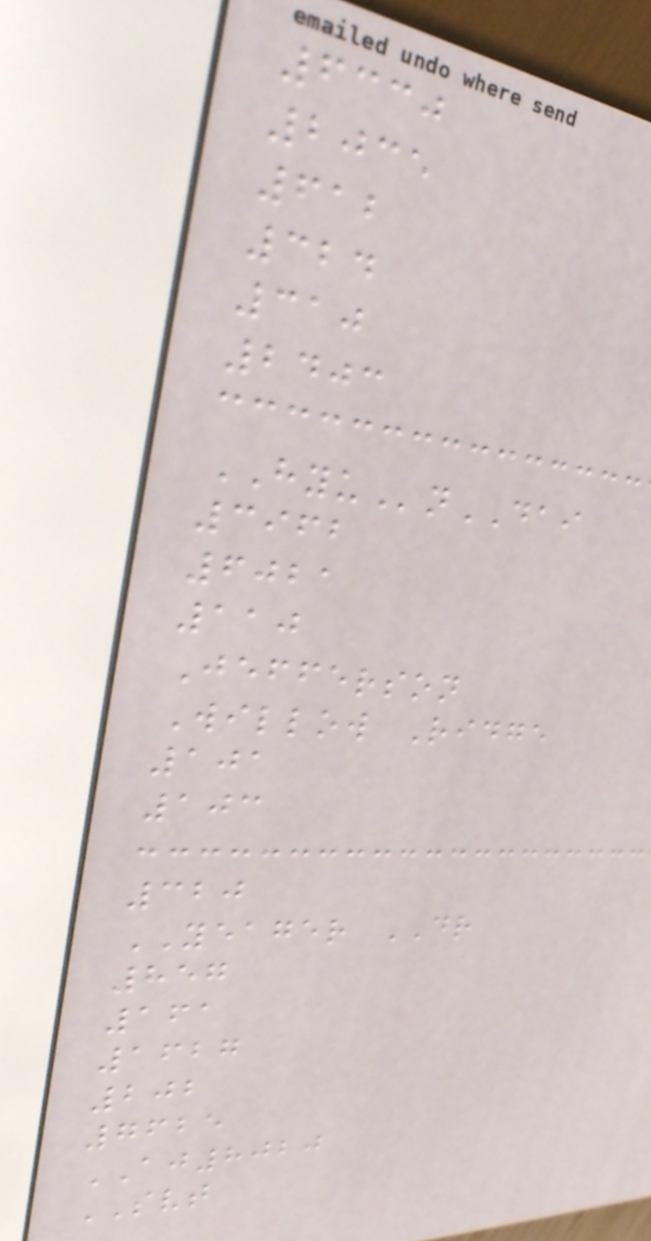6330
2035
612
324
310
2403
HYUnDAI
3962
6021
110
Jefferson
Willow Ridge
101
103
320
YEAGER DR
857
161
1627
202
7625
AJ8020
SVT
